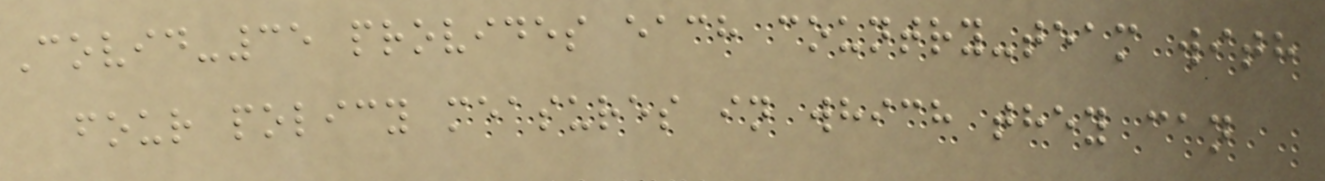Covid-35 provides each country-team with
four policy measures in which they can
